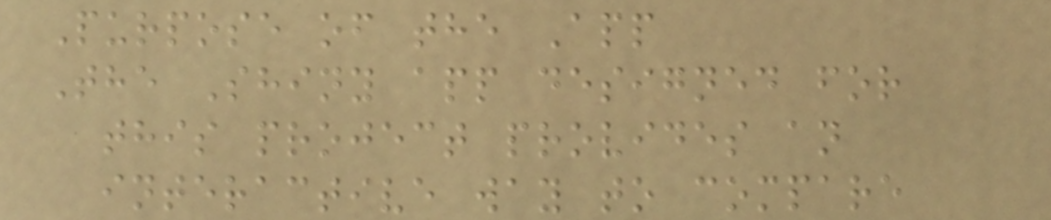Purpose of the App
The Shiny app designed for
this project provides an
interactive way to compare
